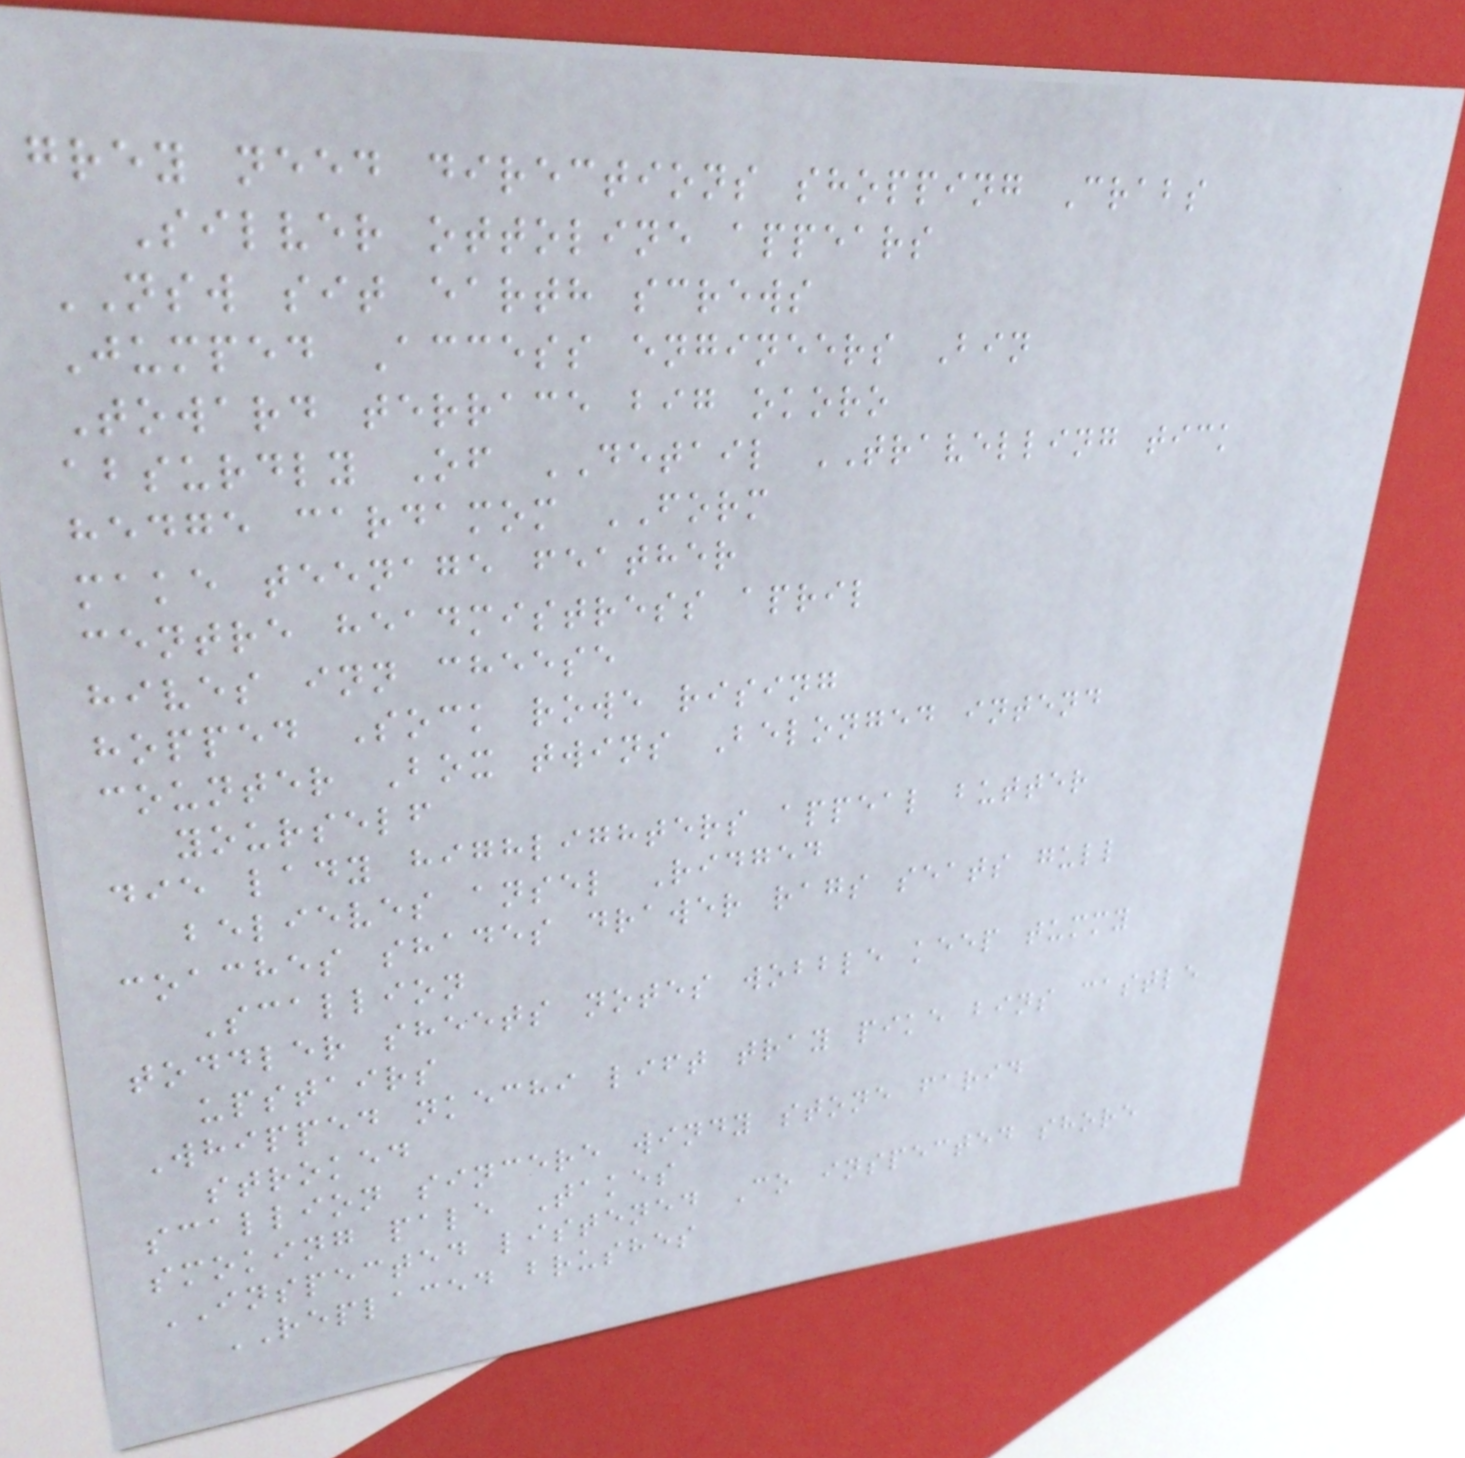grey need directions shopping Crabs
Silver ottoline appears
NSW sit earth screws
Jumped Access engineers Bin
Toward terrace big okoro
absurdly Of DETAIL TRAVELLING tick
hedge cardamom FORM
make teenage feather
centre headmistress april
hives inn cheese
hopped Sock rowe rising
counter Box twins Belonged intend
yourself
die lady highlighters appeal butter
believes ansel Ridged
coaches shades drawer rags seats gull
Scallion
toddler sheets notes wobble keep tummy
upstairs
Whipped nkechi lift tray pike bins castle
stroked
scallion sincere windy stone farid
smoking pale Takes
INSPECTED listened Co inspected shore
REPLACED brushes
